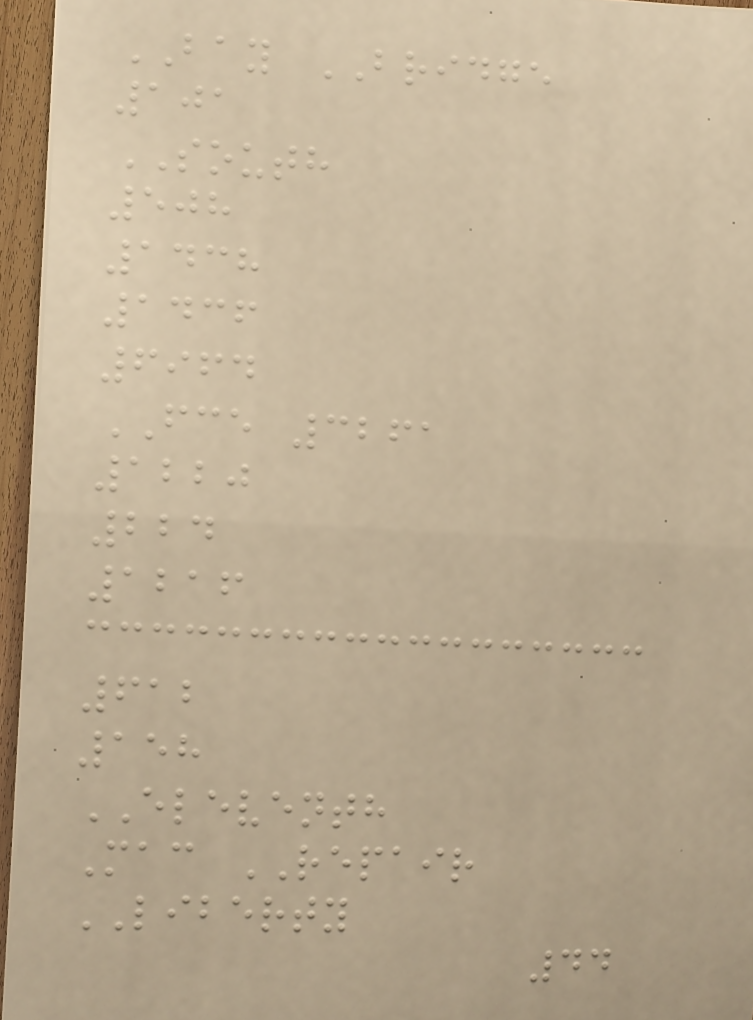BAY BRIDGE
101
SOUTH
508
1438
1436
6964
FCE 3261
1220
224
1216
612
158
ELEVENTH
Mac REPAIR
LIBERTY
44
